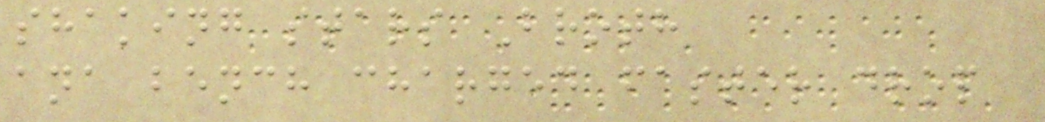shaking stars Broth
ana bench charged faster drop
